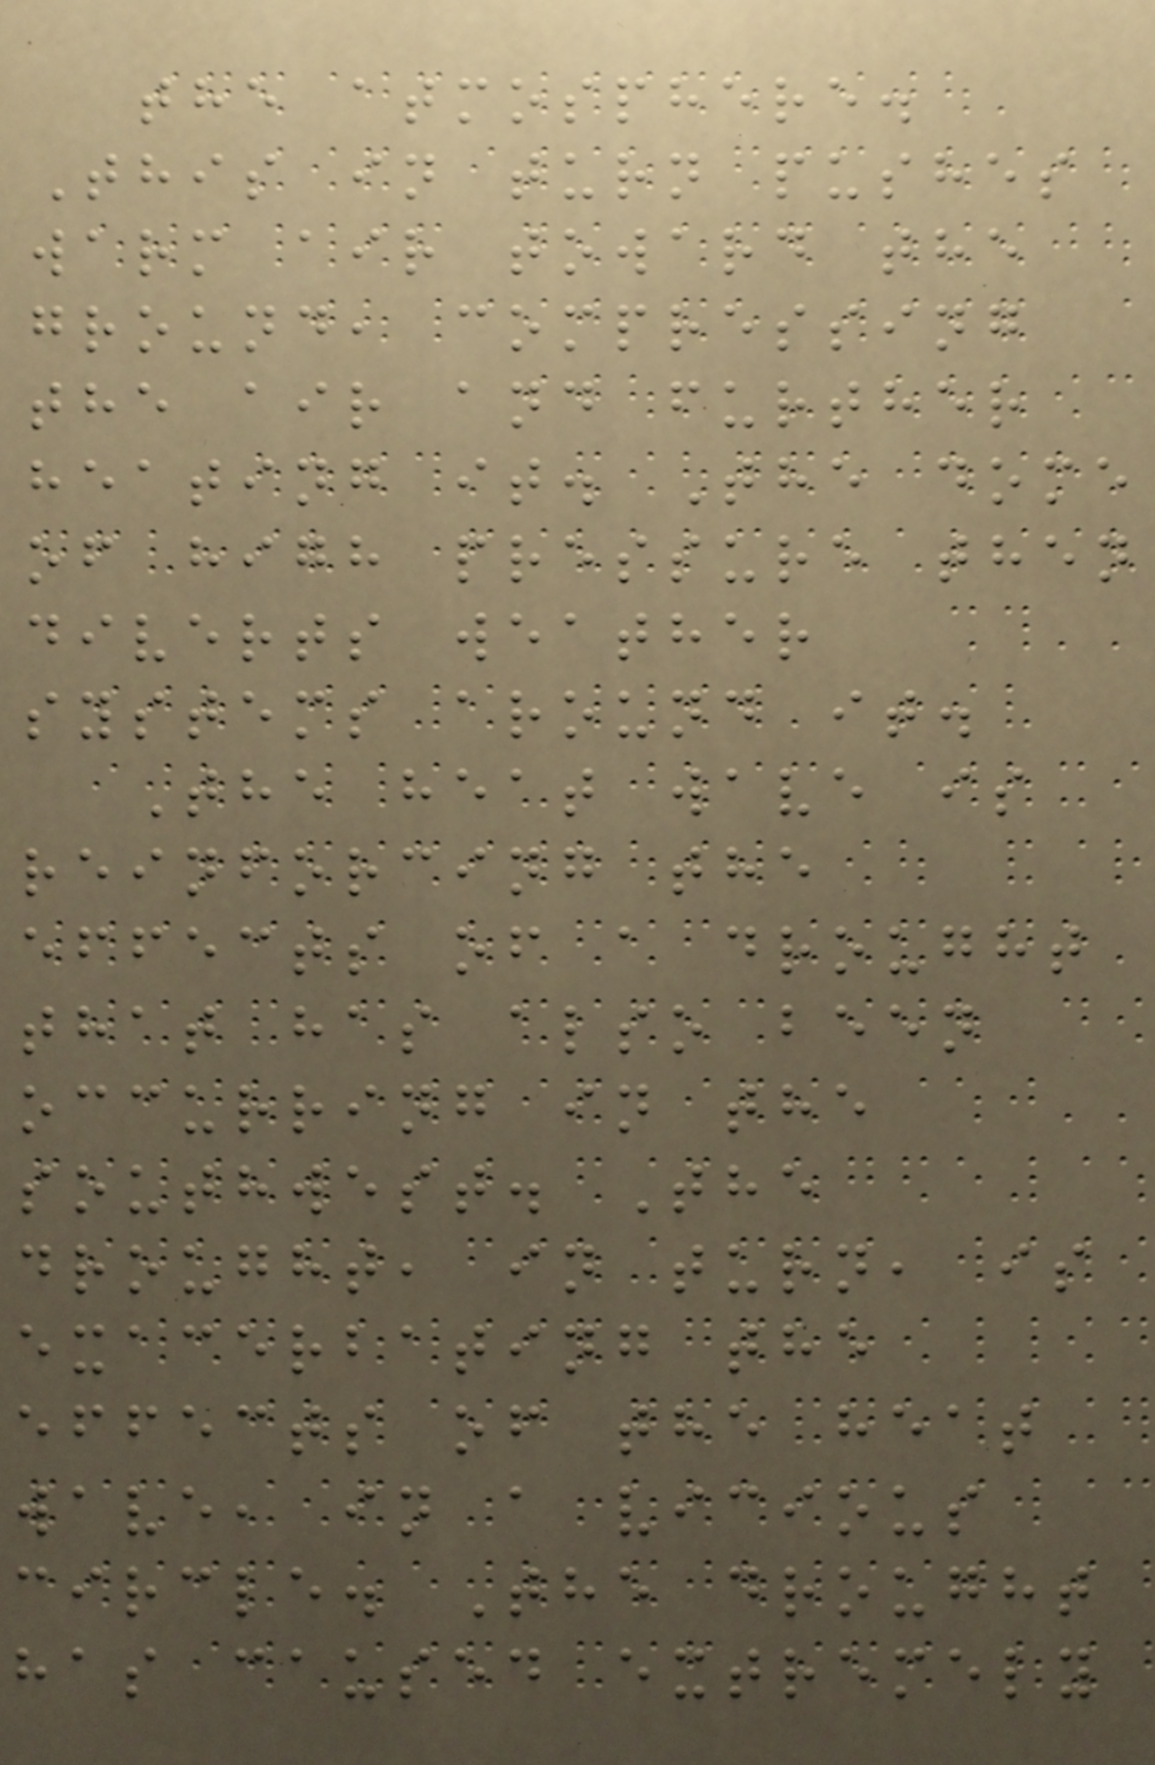the atmosphere.
This in turn pushes
warm air toward the
ground, compressing
the air and further
heating it. The dome
of high pressure then
diverts weather
systems around it.
The heat wave is
reinforcing the
effects of a drought
that has also been
occurring in the
southwest. The
drought, in turn, is
exacerbating the
effects of the heat
wave, in a vicious
circle. The drought
has caused extremely
